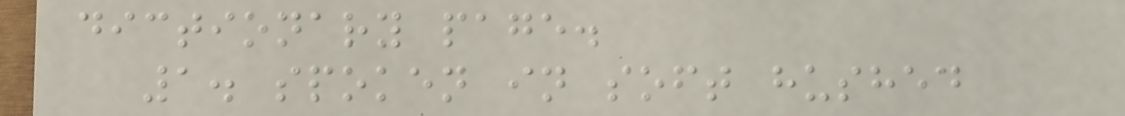dictionary page.
1. spoken in soft hushed
